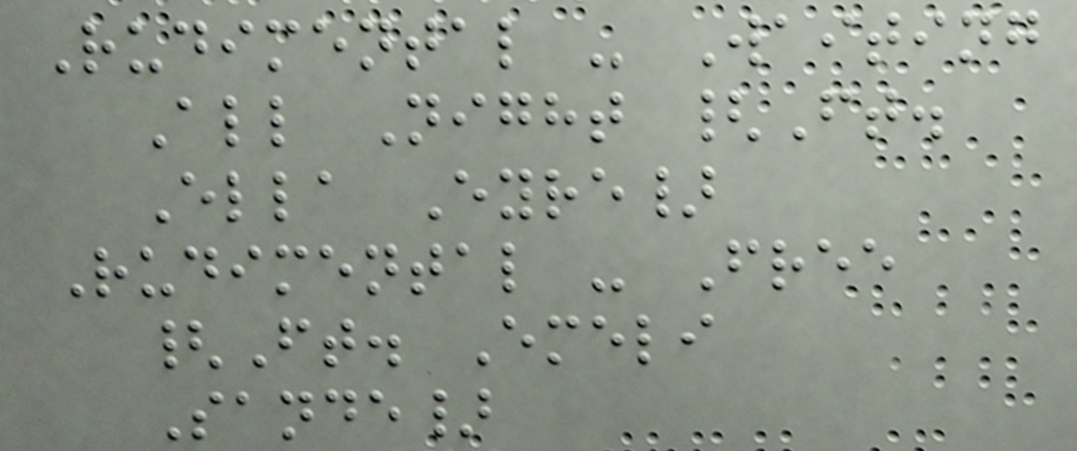Rudimental - Waiting
All Night {Ft.
Ella Eyre}
Rudimental - Free
{Ft. Emeli
Sande}
